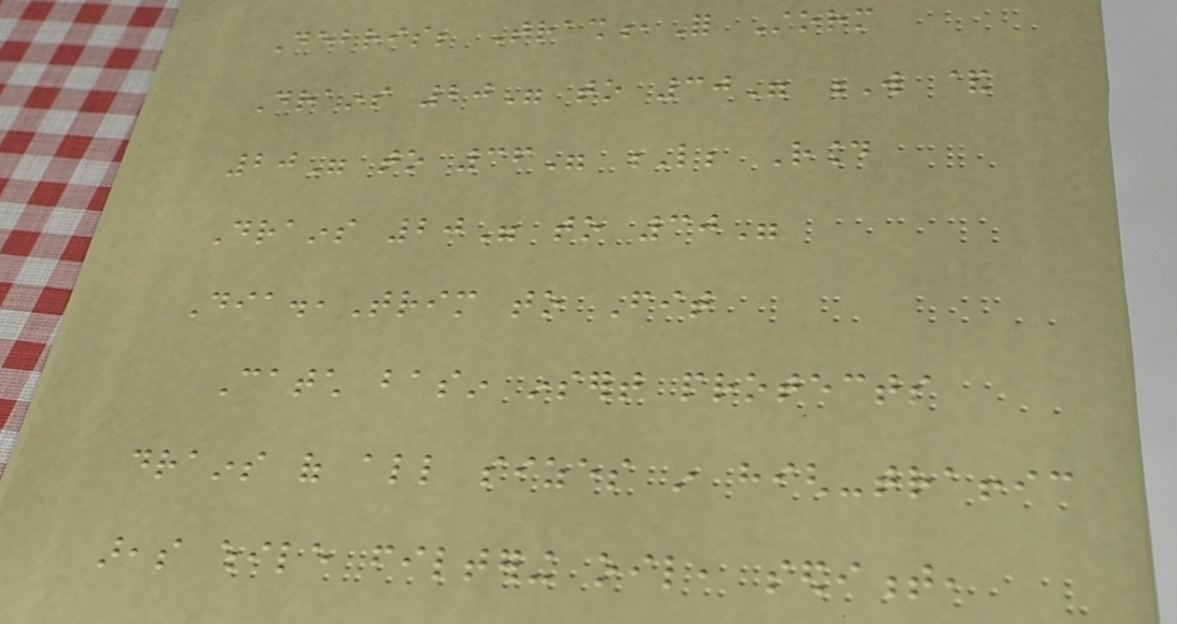Debris; Trash,For Storm
Drains 20" to 30" W &
20" to 36" L; Round
Drains 20" to 30"
Dia.,Trim to Fit
Catch basin insert protects
drains of all sizes in high-traffic
areas while filtering oil, sediment,
